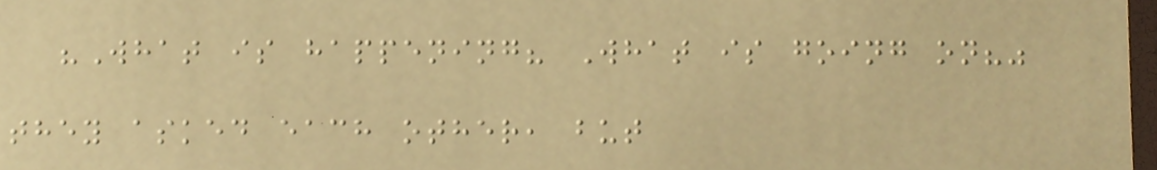"What is happening? What is going on?"
they asked each other, but
